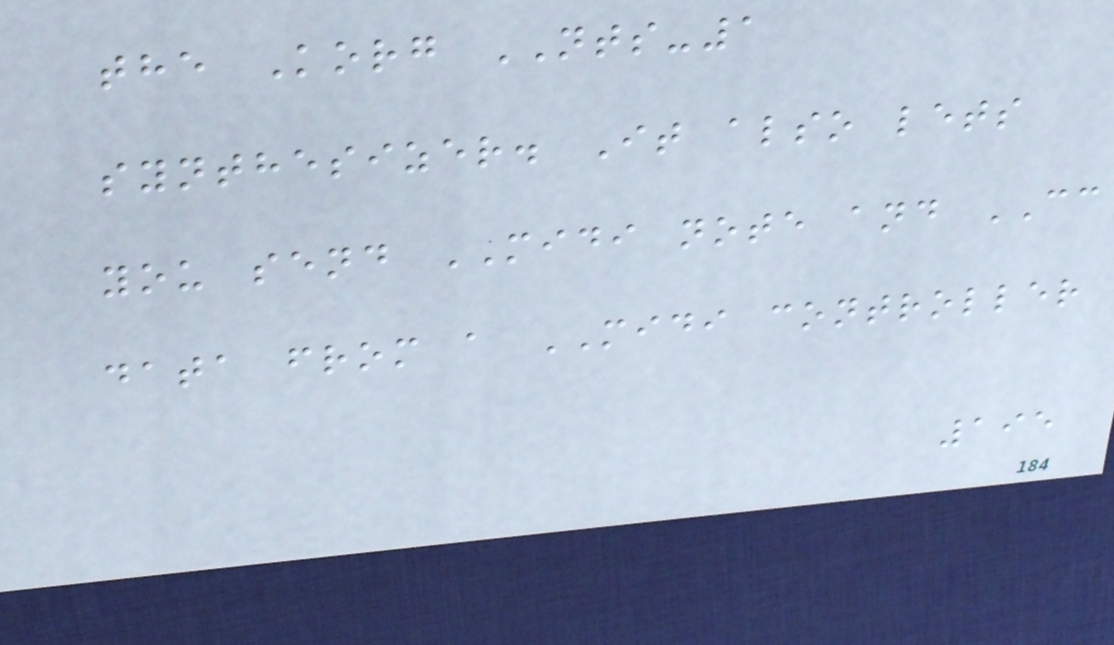the Korg NTS-1
synthesizer. It also lets
you send MIDI note and CC
data from a MIDI controller
195
